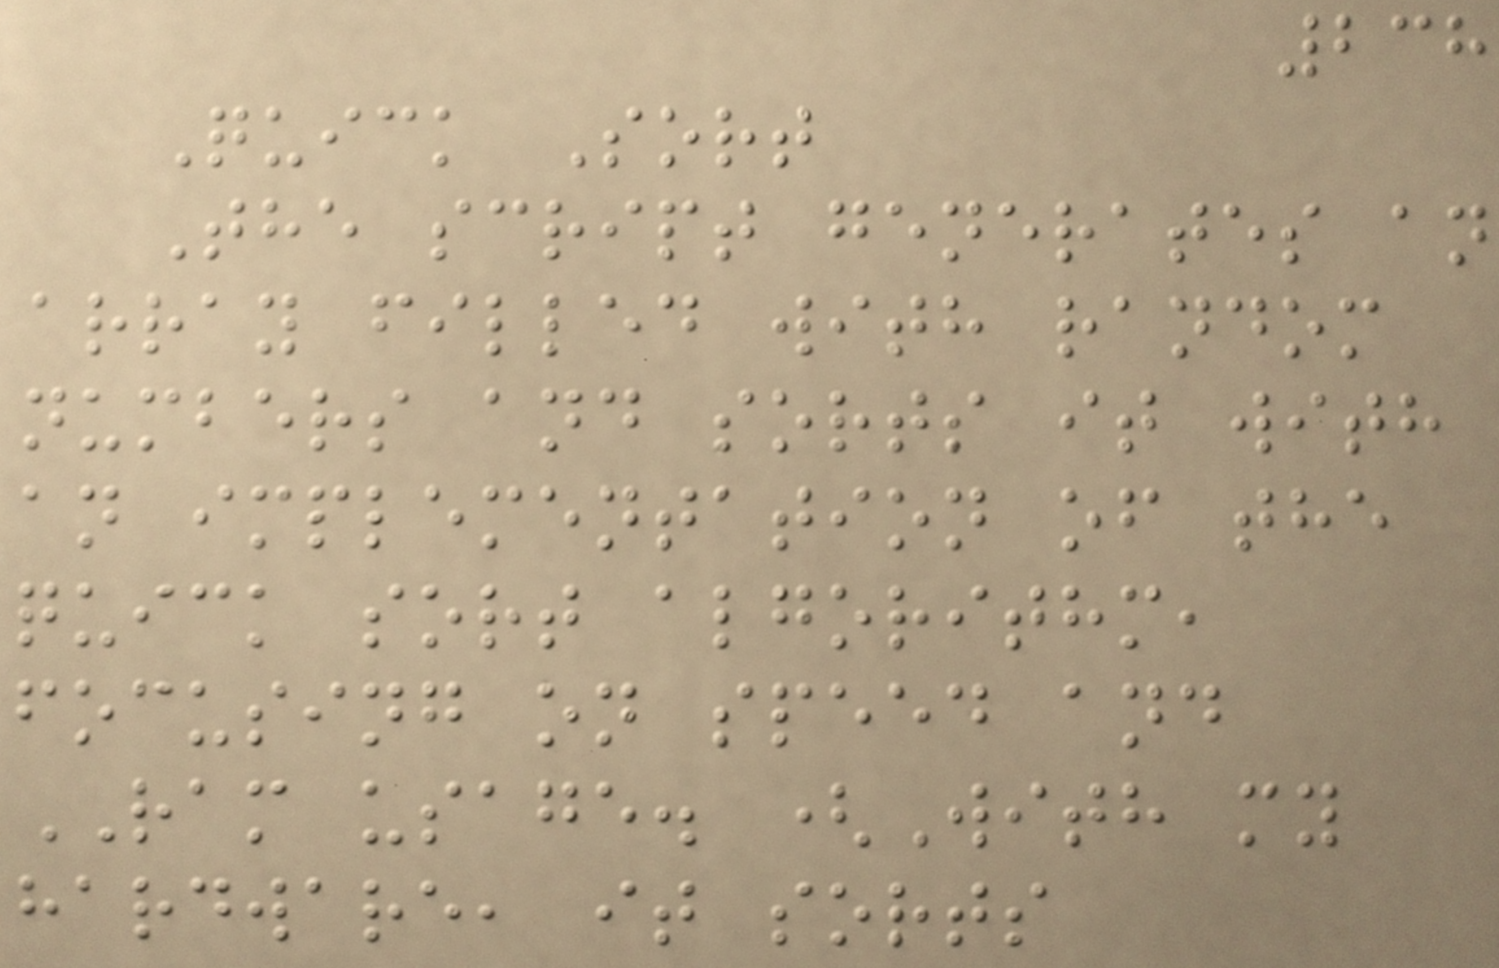238
Quick Sort
The script generates an
array filled with random
numbers and sorts it with
an implementation of the
quick sort algorithm,
focusing on speed and
RAM usage. (With my
hardware, it sorts
